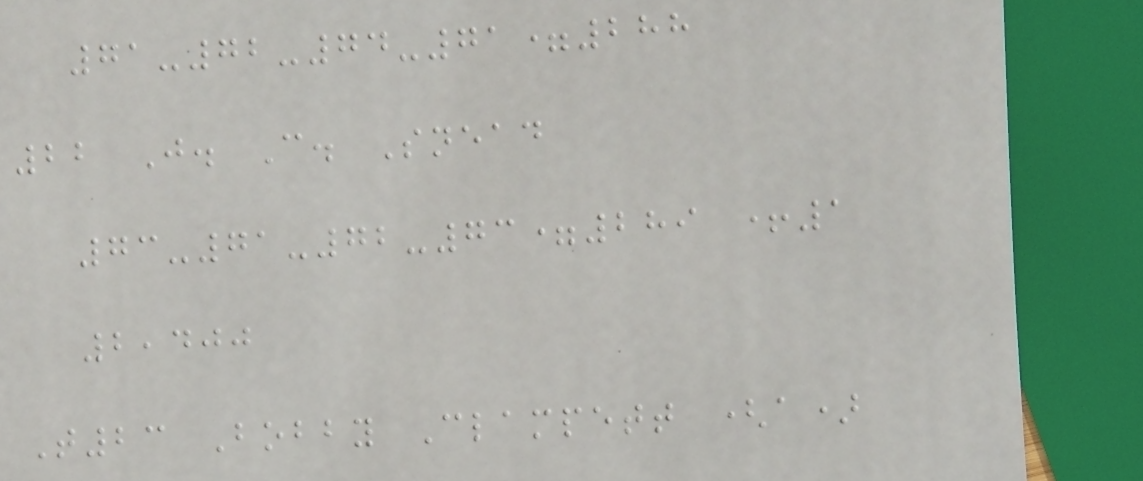71-72-74-71=288
22 J. C. Snead
73-71-72-73=289 +1
2,400
T23 Bobby Clampett (a)
